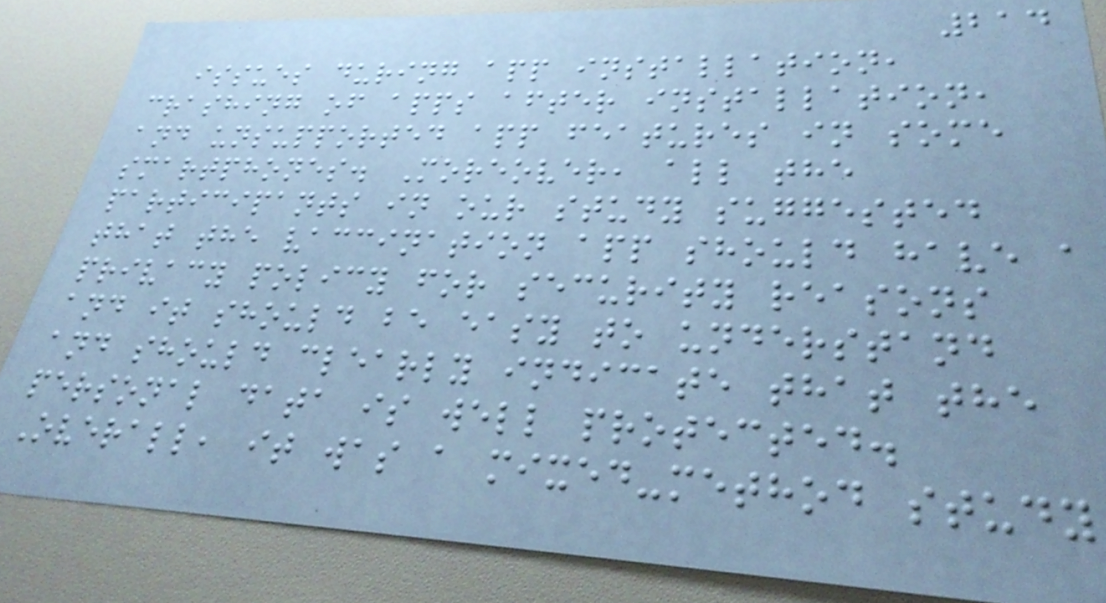214
issues during app installation,
crashing of apps after installation,
and unsupported app features in some
smartphones. Moreover, all the
participants in our study suggested
that the vaccination app should have a
privacy policy for security reasons
and it should be easy to understand
and should clearly indicate that the
personal data is well protected.
Overall, it was a mixed-method study
